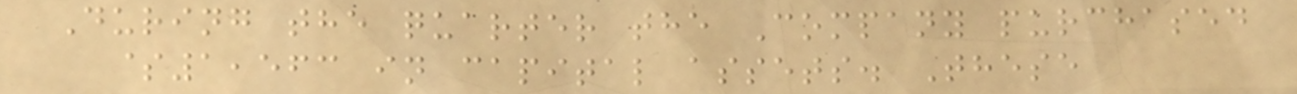During the quarter the Company purchased
$1,563 in capital assets. These
